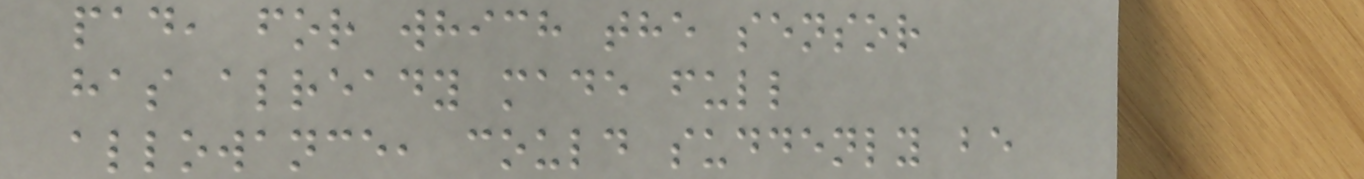pad, for which the sensor
has already made full
allowance, could suddenly be
